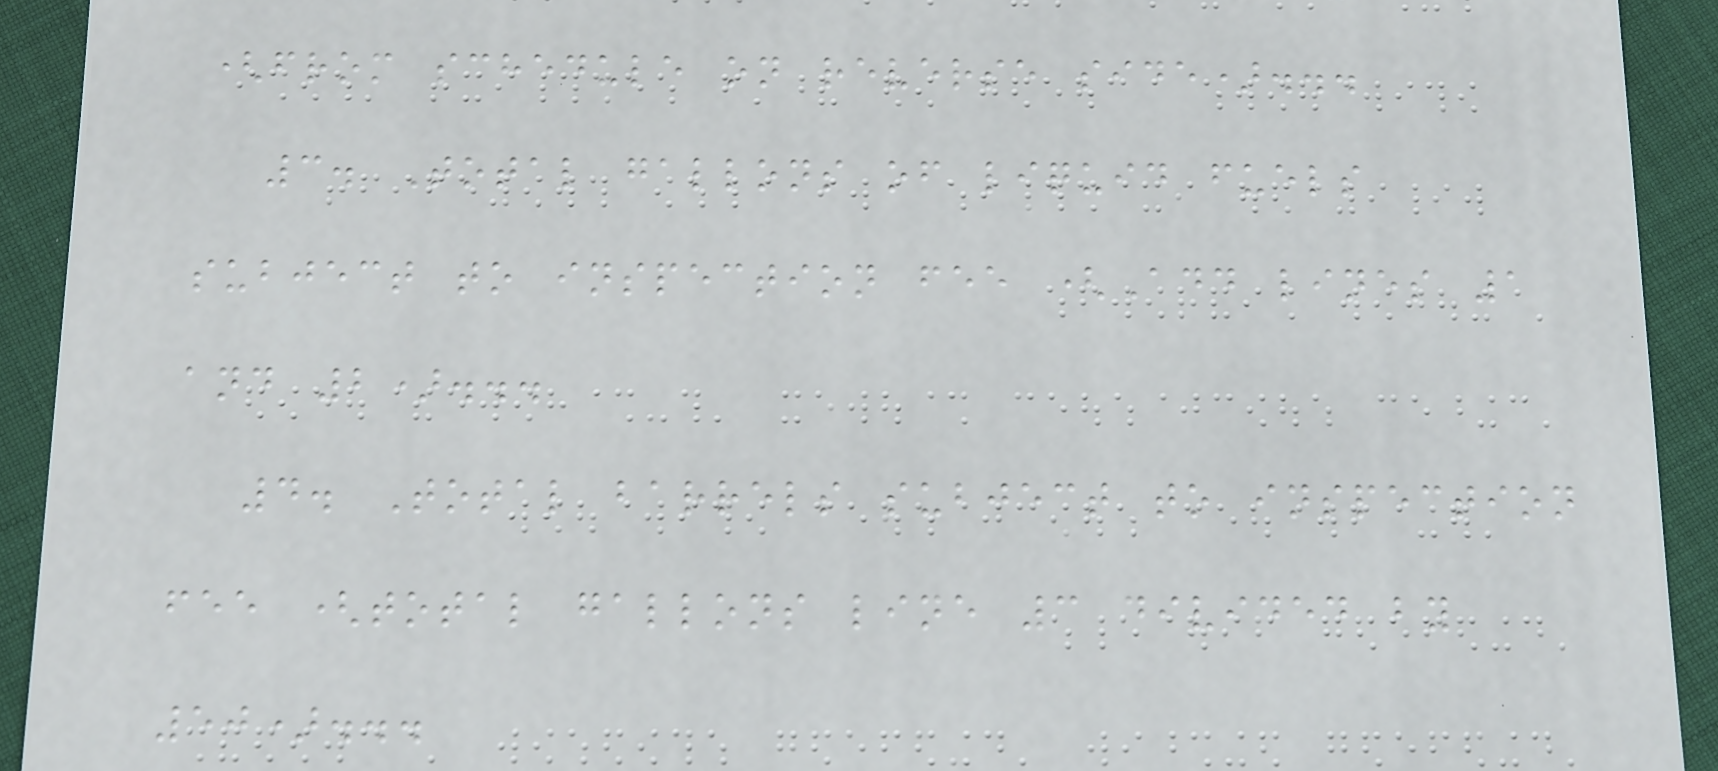(from schedule on reverse side)...
3. Total gallons of liquid fuels
subject to inspection fee (Add lines 1
and 2)...
4. Total barrels subject to inspection
fee (total gallons line 3 divided by
50)...
